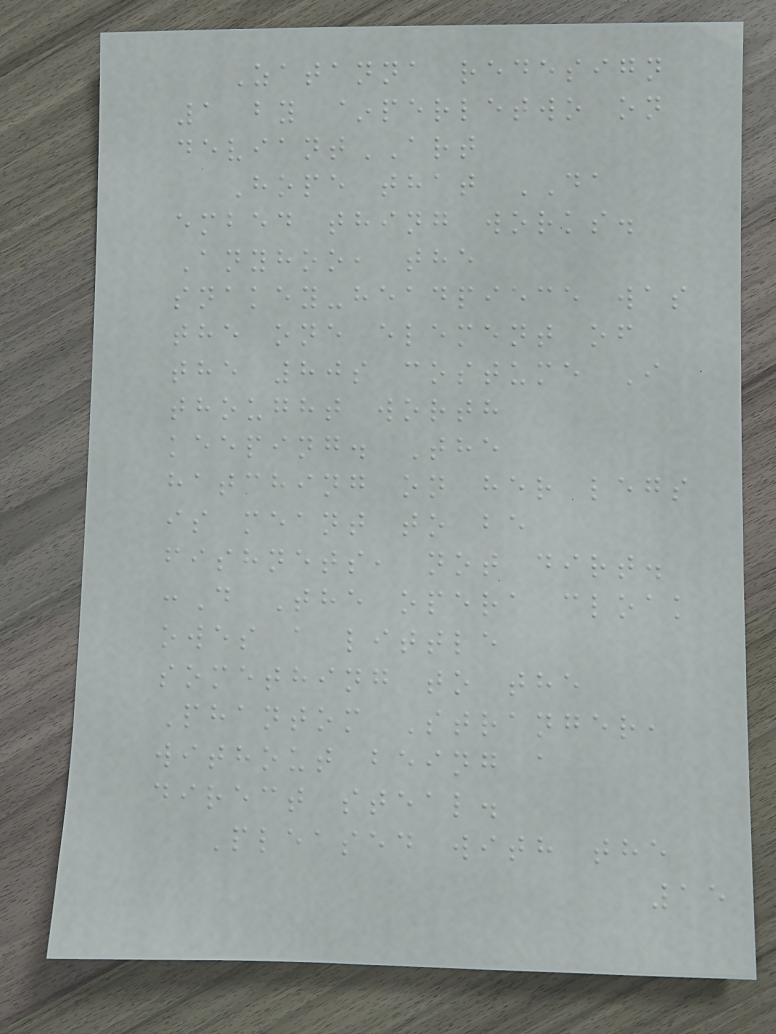Zatanna redesign
1 by ~perletwo on
deviantART
Hope that DA
embed thing works.
Anyhoo, the
snakey-headpiece was
the one element of
the 80s costume I
thought worth
keeping. The
hatching on her legs
is meant to be
fishnets, not dirt.
:D The opera cloak
owes a little
something to the
Phantom Stranger,
without being a
direct steal.
Pleased with the
15
